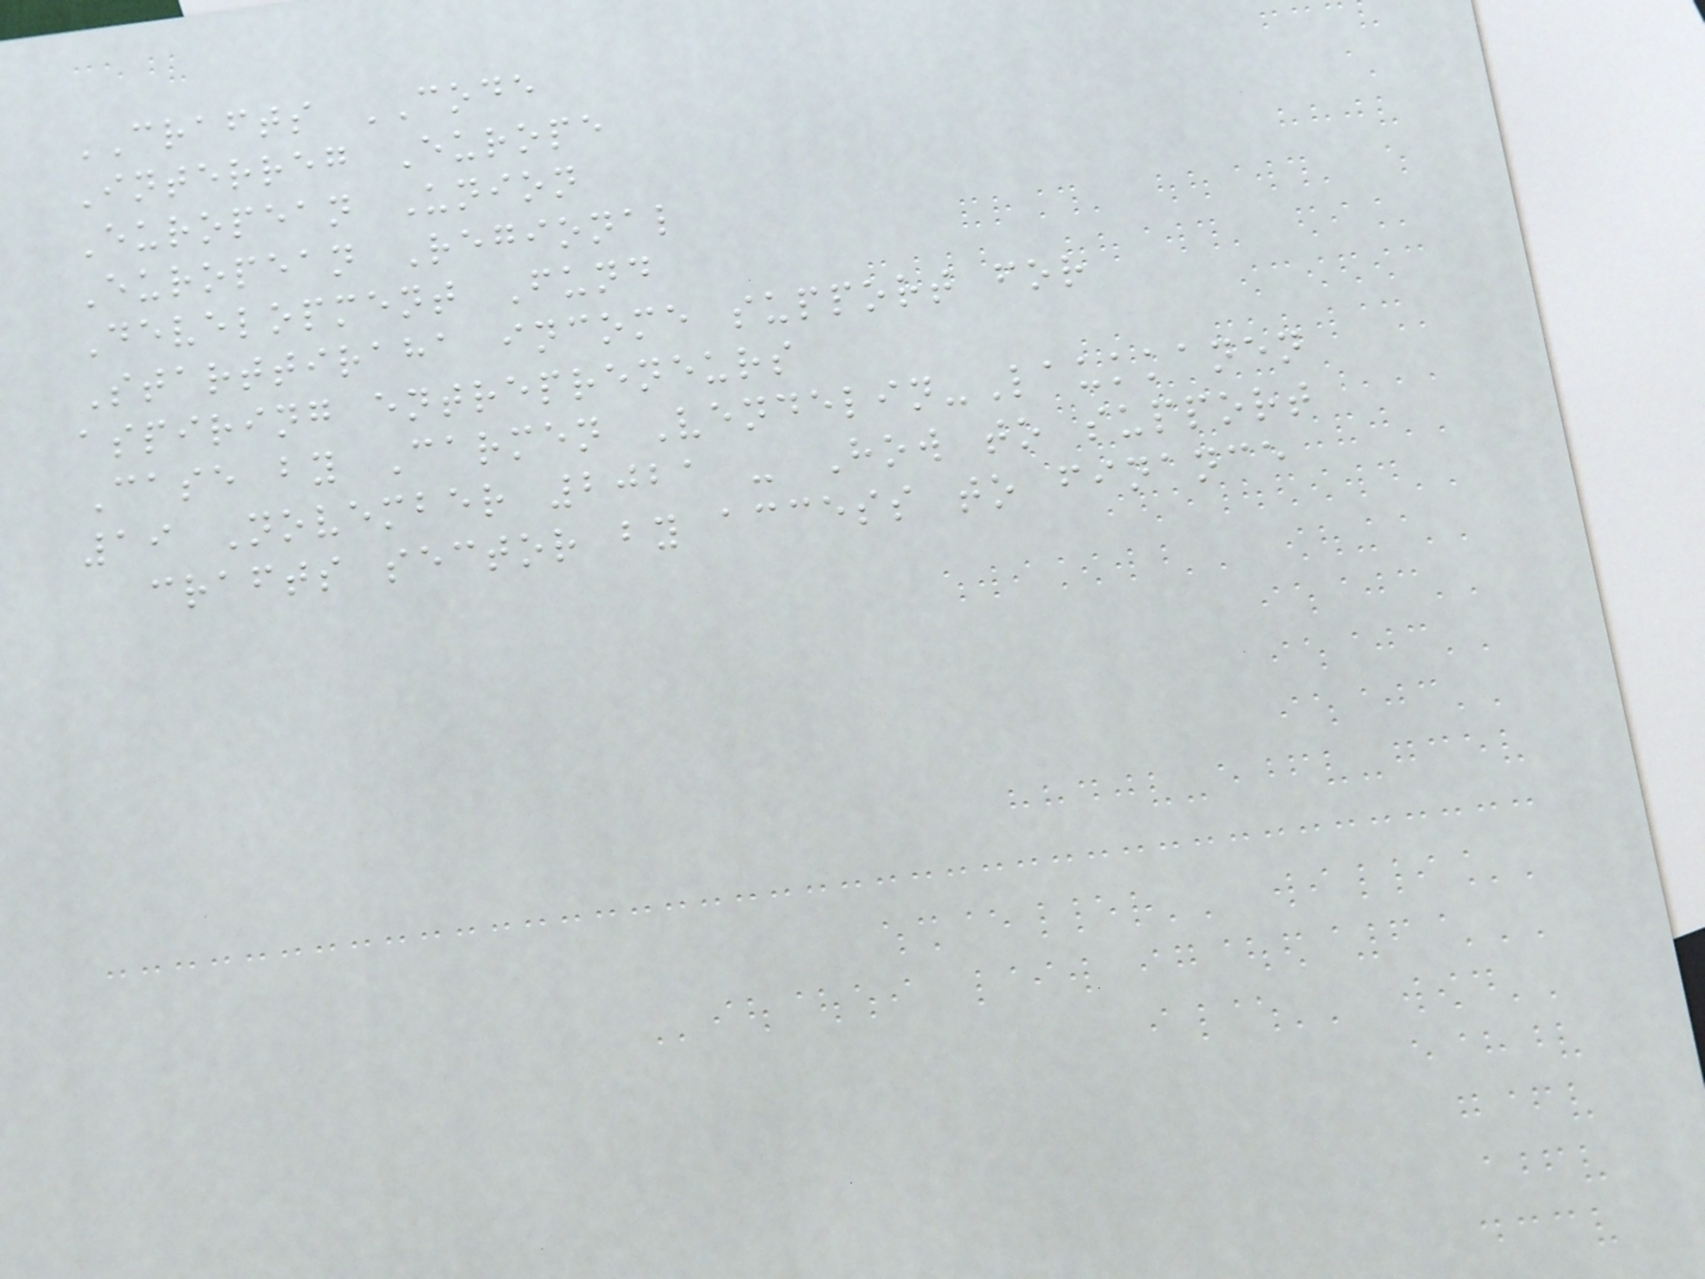CRAFTS CODE
Interreg Europe
European Union
European Regional
Development Fund
Starttiraha income support for
aspiring entrepreneurs
Case by Carmen Vendelin-Laukkanen
19 November 2021 - How to support
crafts sector by access to finance
